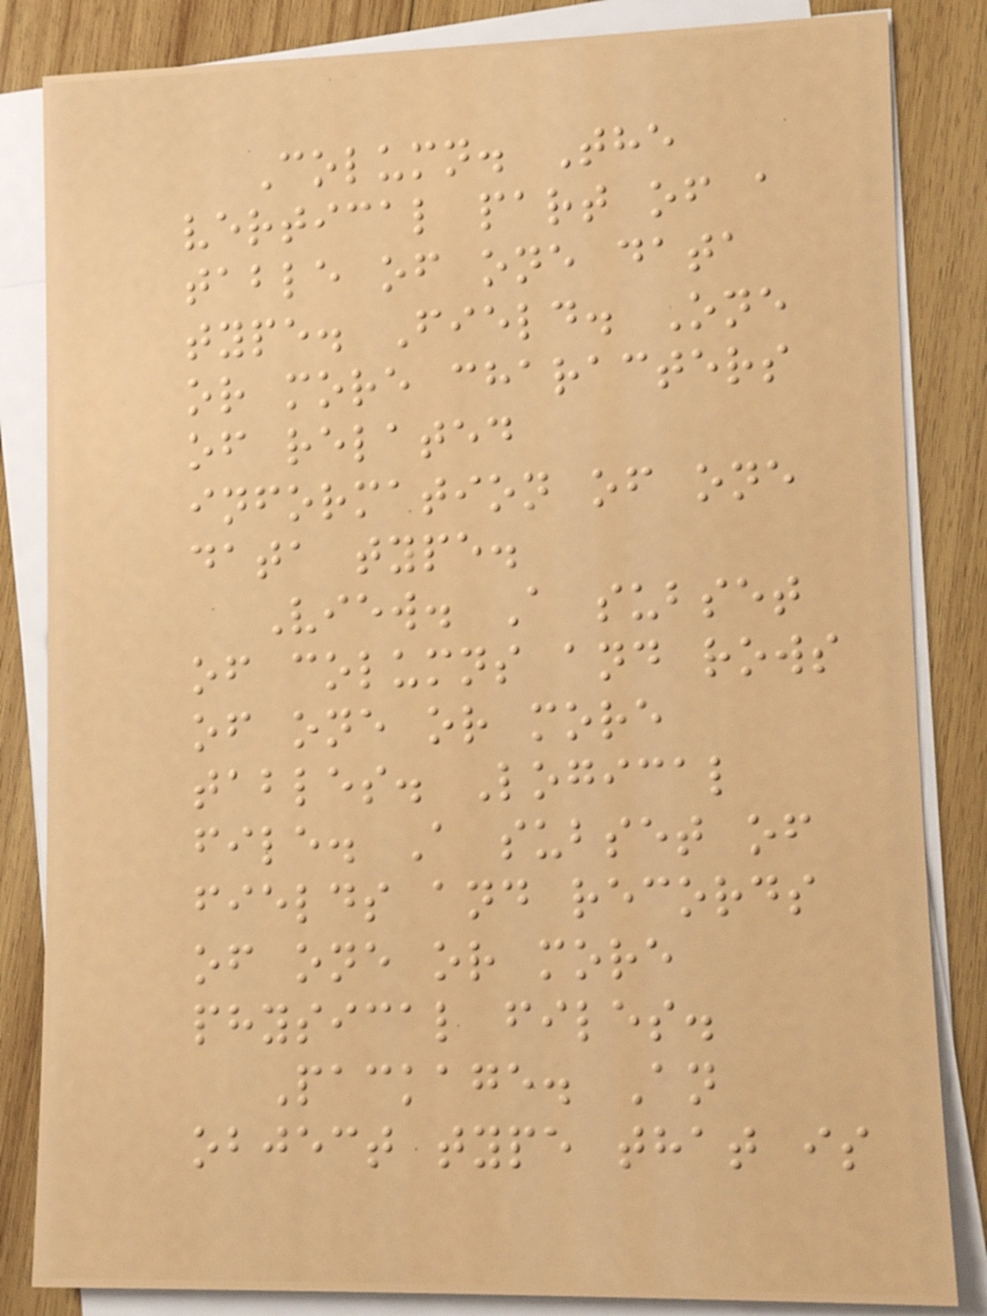Column. The
vertical part of a
table of one data
type. Field. One
or more characters
of related
information of one
data type.
View. A subset
of columns and rows
of one or more
tables. Logical
file. A subset of
fields and records
of one or more
physical files.
Package. An
object type that is
